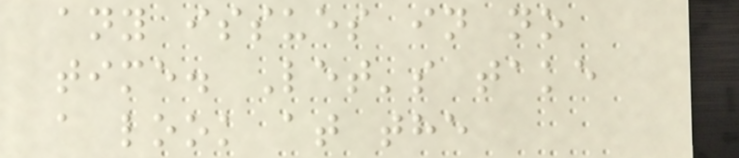any issues in no
time. Let's take
a look at the
